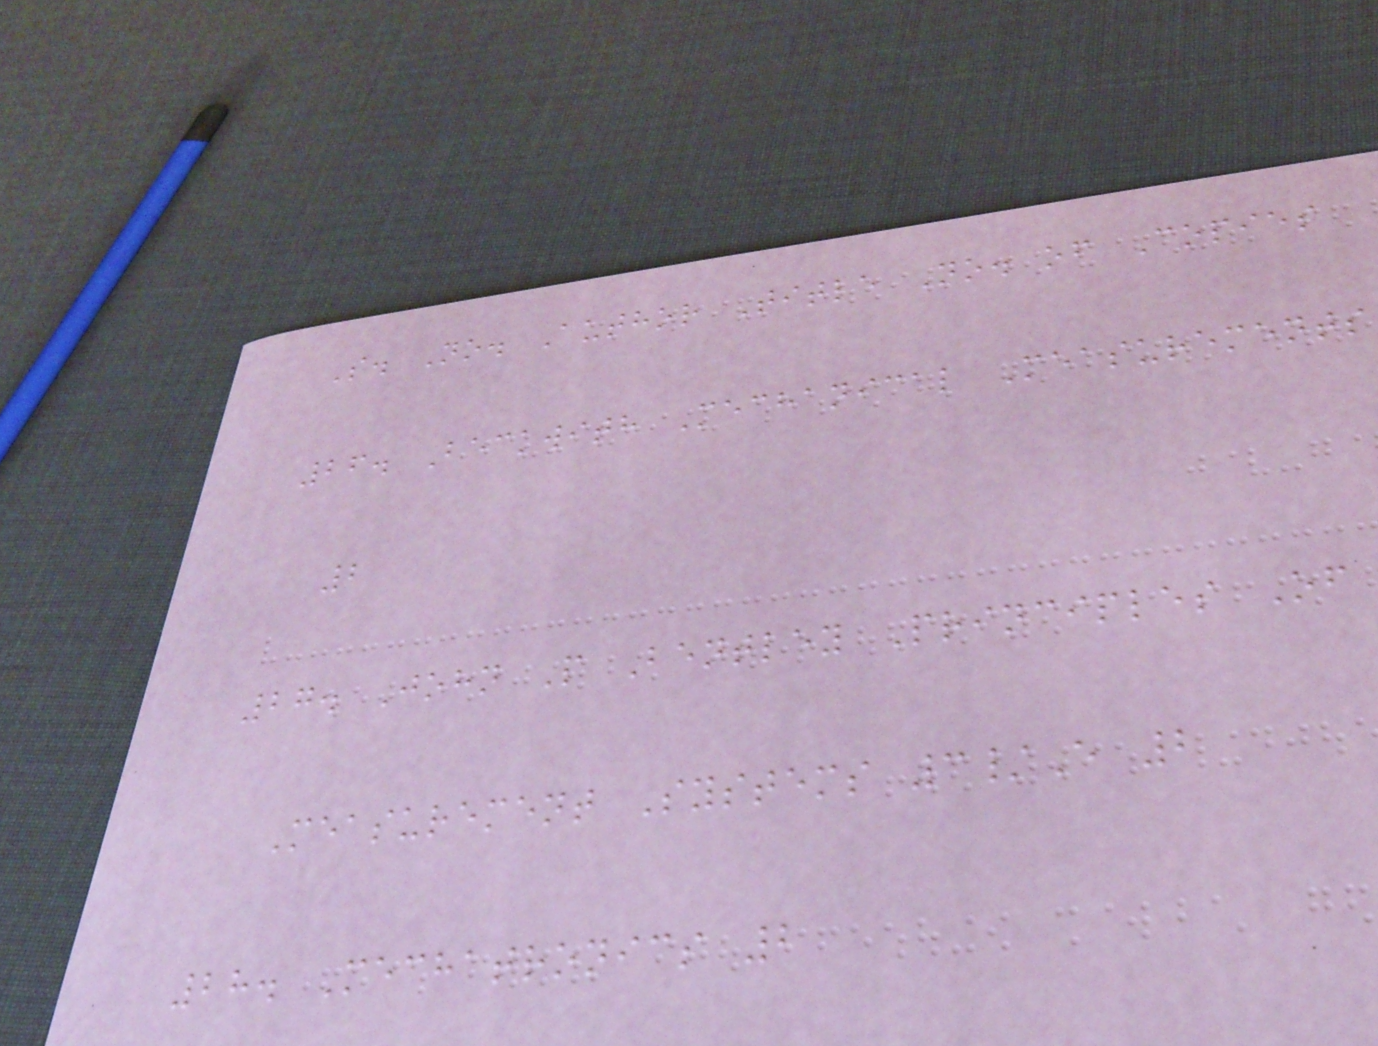S. No. Author Title No. of Copies
26. Beckwith Mechanical Measurements
2
27. John P Bentley Principles Of
Measurement Systems 3/E 2
28. Mechatronics 2
